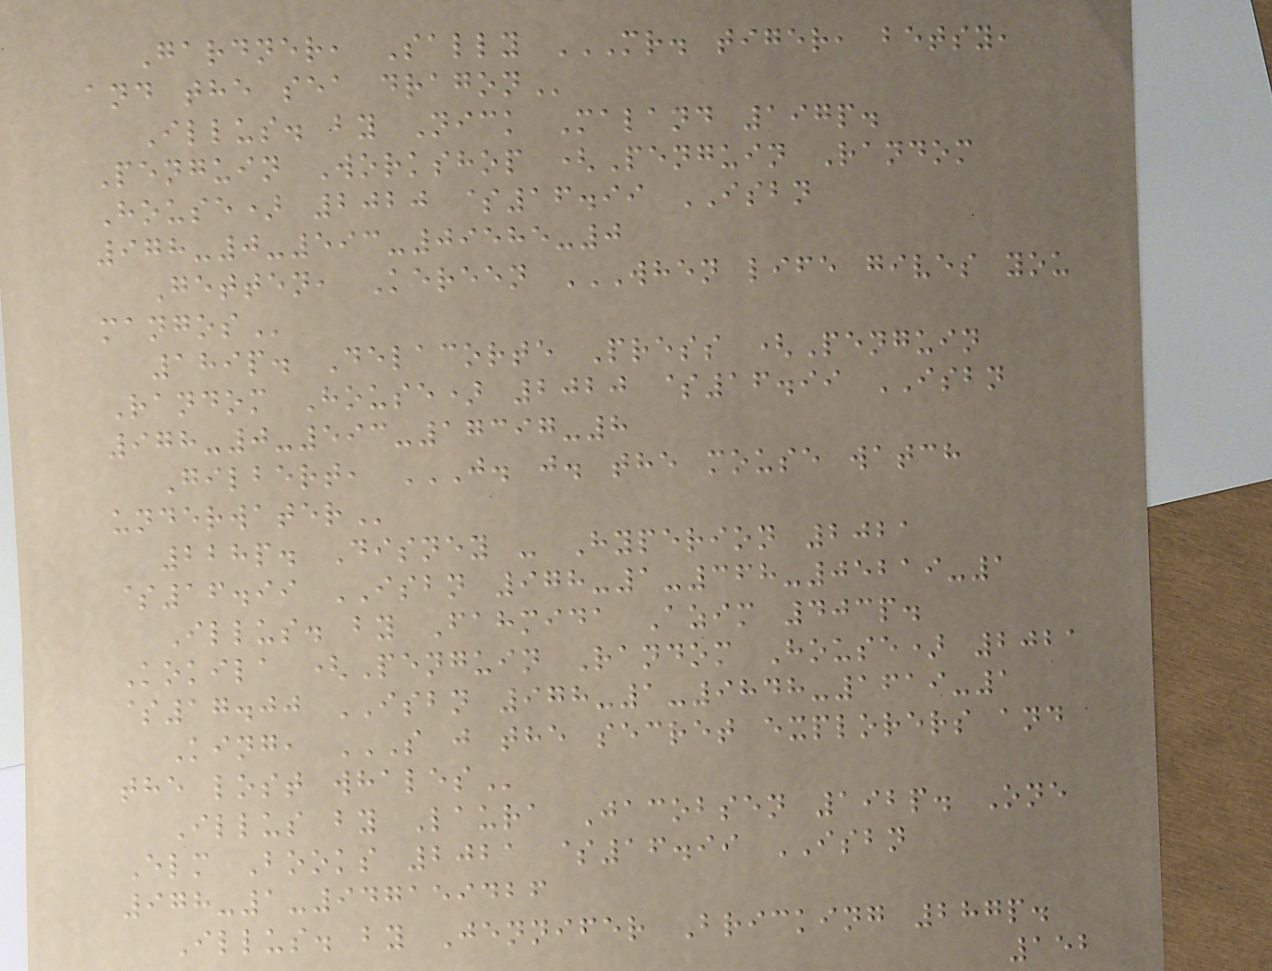Gardner, Sally MR. TIGER, BETSY,
AND THE SEA DRAGON
Illus. by Nick Maland 197p.
Penguin Workshop (Penguin Random
House) 2020 $16.99 ISBN
978-0-593-09585-0
Getten, Kereen WHEN LIFE GIVES YOU
MANGOS
189p. Delacorte Press (Penguin
Random House) 2020 $16.99 ISBN
978-0-593-17397-8
Gilbert, J. J. THE MOUSE WATCH
UNDERWATER
228p. Disney - Hyperion 2021
$16.99 ISBN 978-1-368-05219-1
Illus. by Fahmida Azim 403p.
Kokila (Penguin Random House) 2021
$17.00 ISBN 978-1-9848-1619-1
King, S J THE SECRET EXPLORERS AND
THE LOST WHALES
Illus by Laura Jacobsen 192p. One
Elm Books 2021 $16.99 ISBN
978-1-947159426
Illus. by Jennifer Bricking 287p.
152
